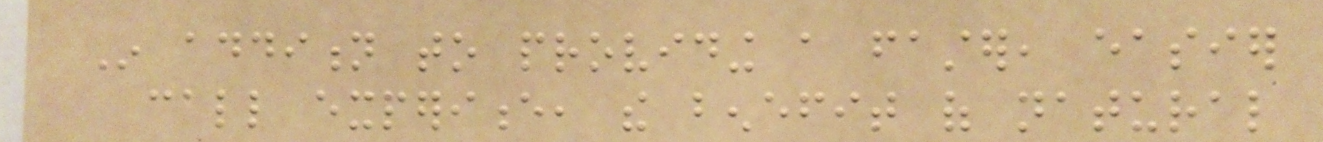In addition to providing a faster, easier
call experience, the benefit of natural
